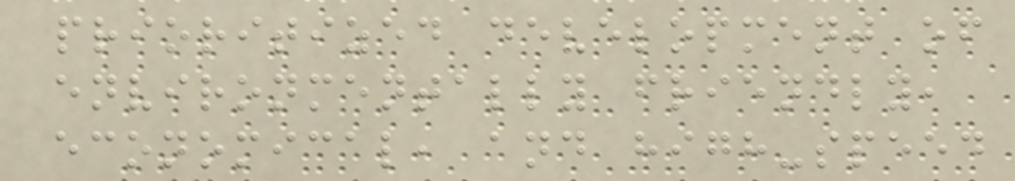prioritized development of
environmentally friendly,
economical, and high-speed
